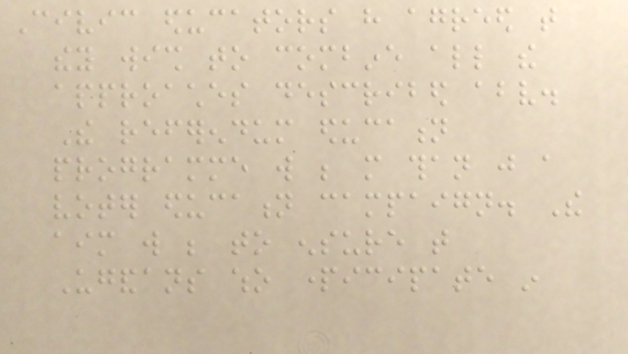Civic educators have agreed that
they wish to combine all the
approaches described above.
The referendum education
programme will be more than just a
voter education campaign. The
aim will be to ensure that
Ugandans who participate in
